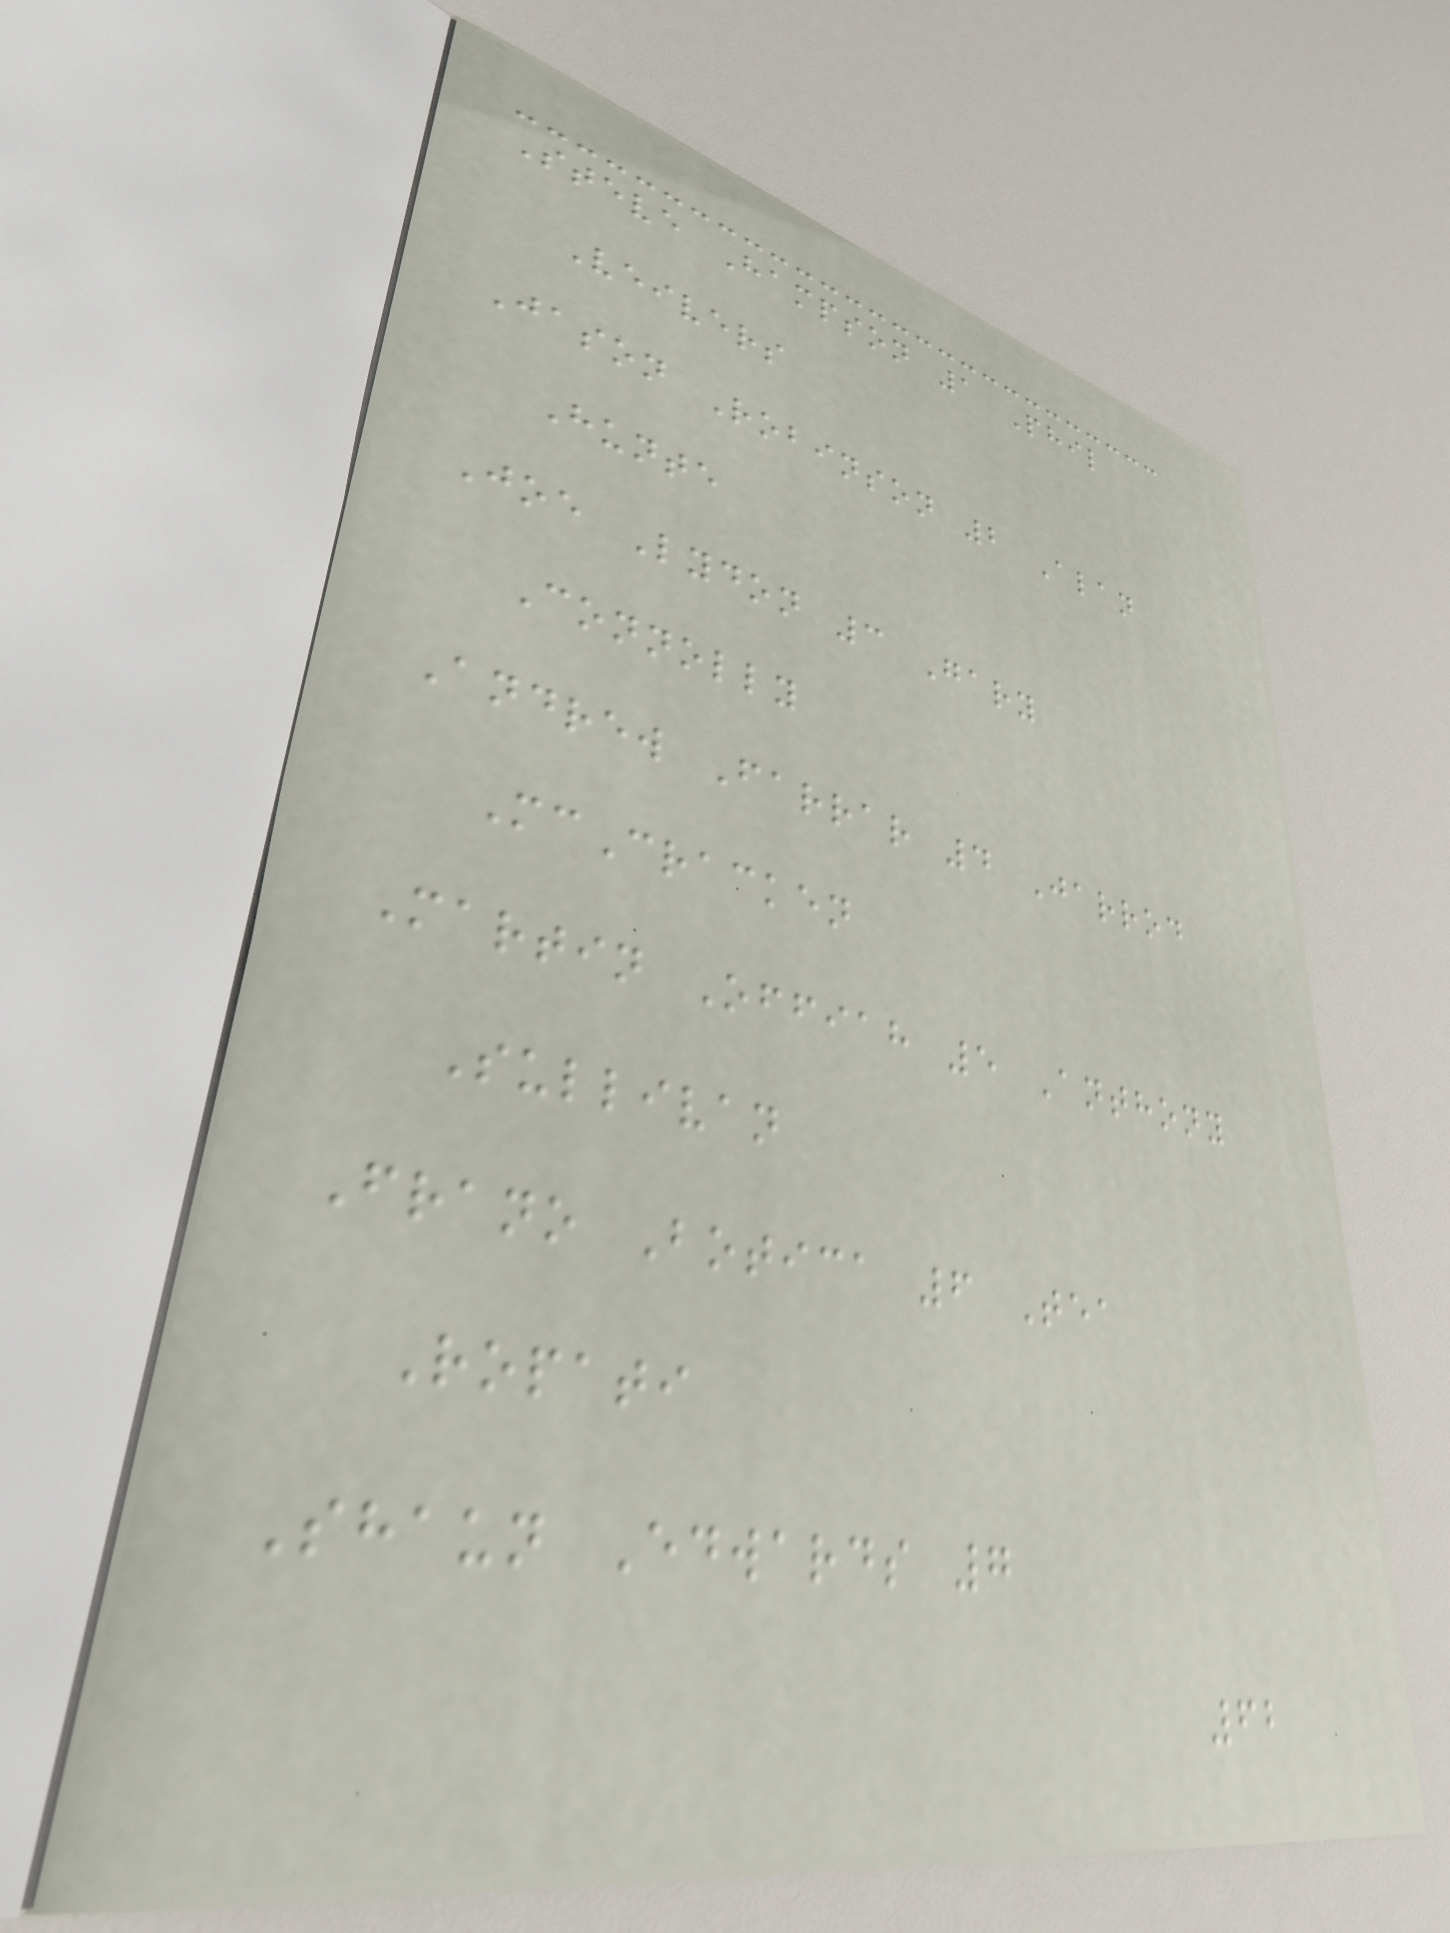Steve Hampson 1 Phil
Veivers
Jason Robinson 2 Alan
Hunte
Joe Lydon 3 Gary
Connolly
Andrew Farrar 4 Jarrod
McCracken
Martin Offiah 5 Anthony
Sullivan
Frano Botica 6 Tea
Ropati
Shaun Edwards 7
62
